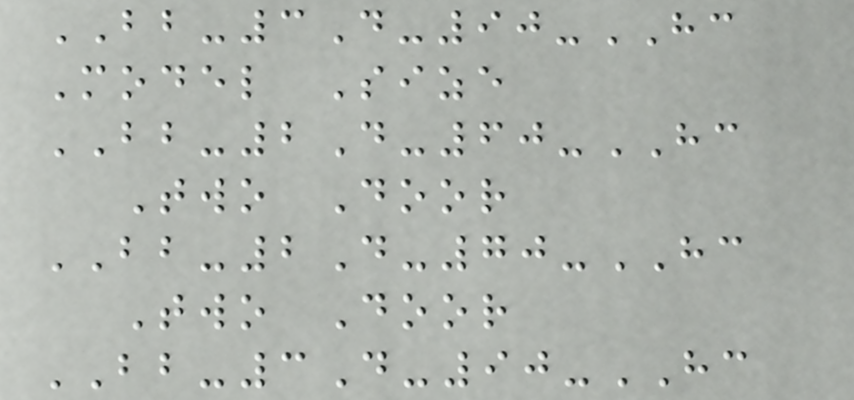BB-3D-90-HC
Model Size
BB-2D-60-HC
Two Door
BB-2D-70-HC
Two Door
BB-3D-90-HC
